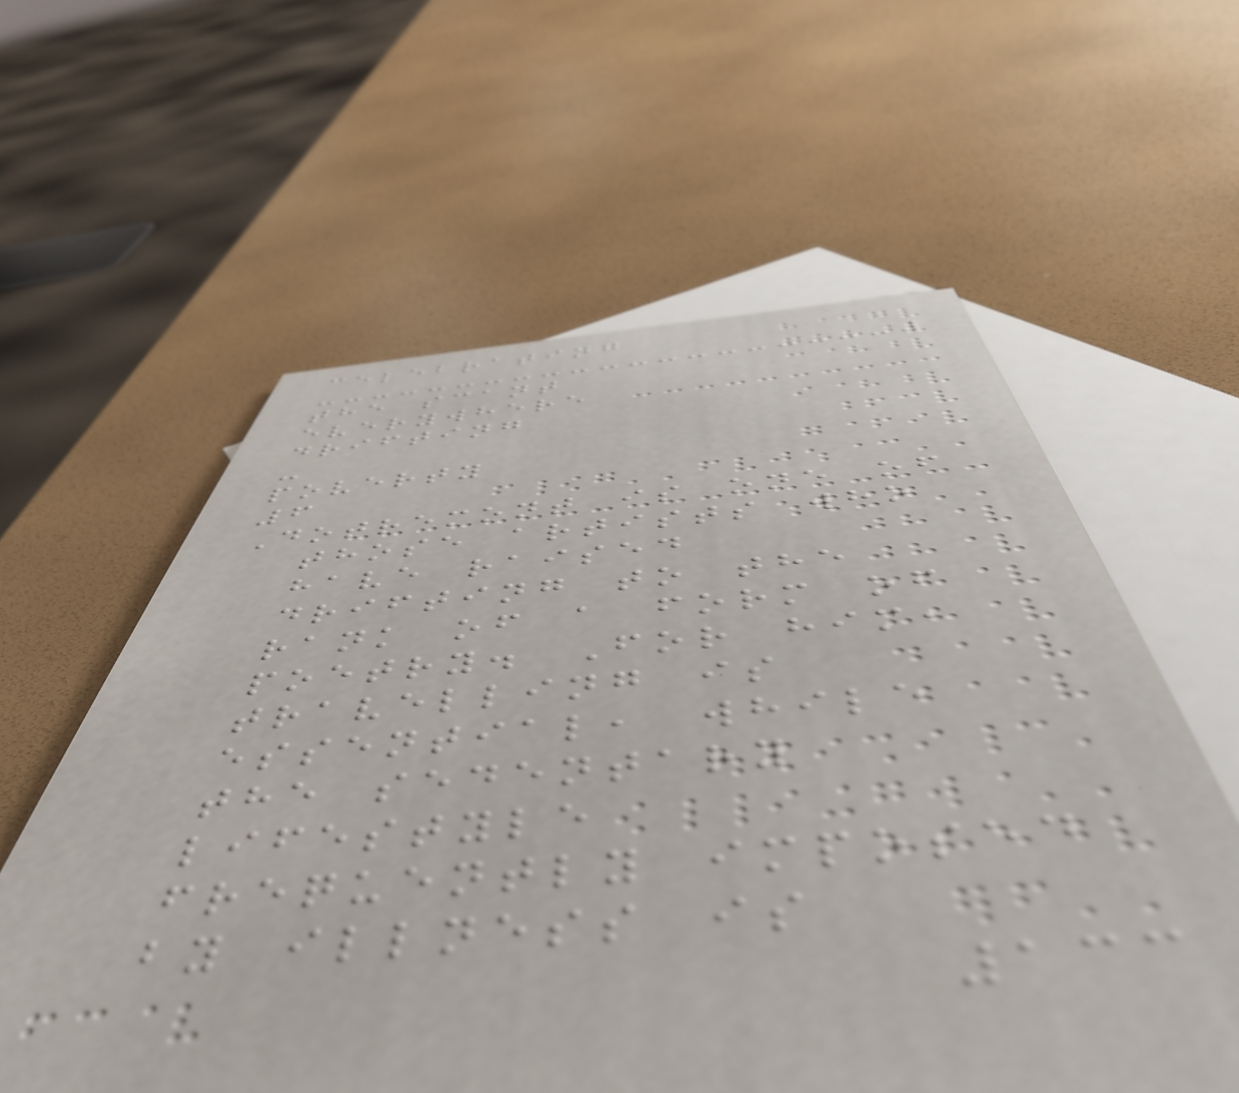celebrating
the scant
everywhere
drifting
-
poverty
6
Dotremont is one of
those artists who
have raised
drifting to the
rank of a form of
poetry. For him,
travelling is
essential, while
the sedentary
lifestyle
frequently imposed
by illness is
133
